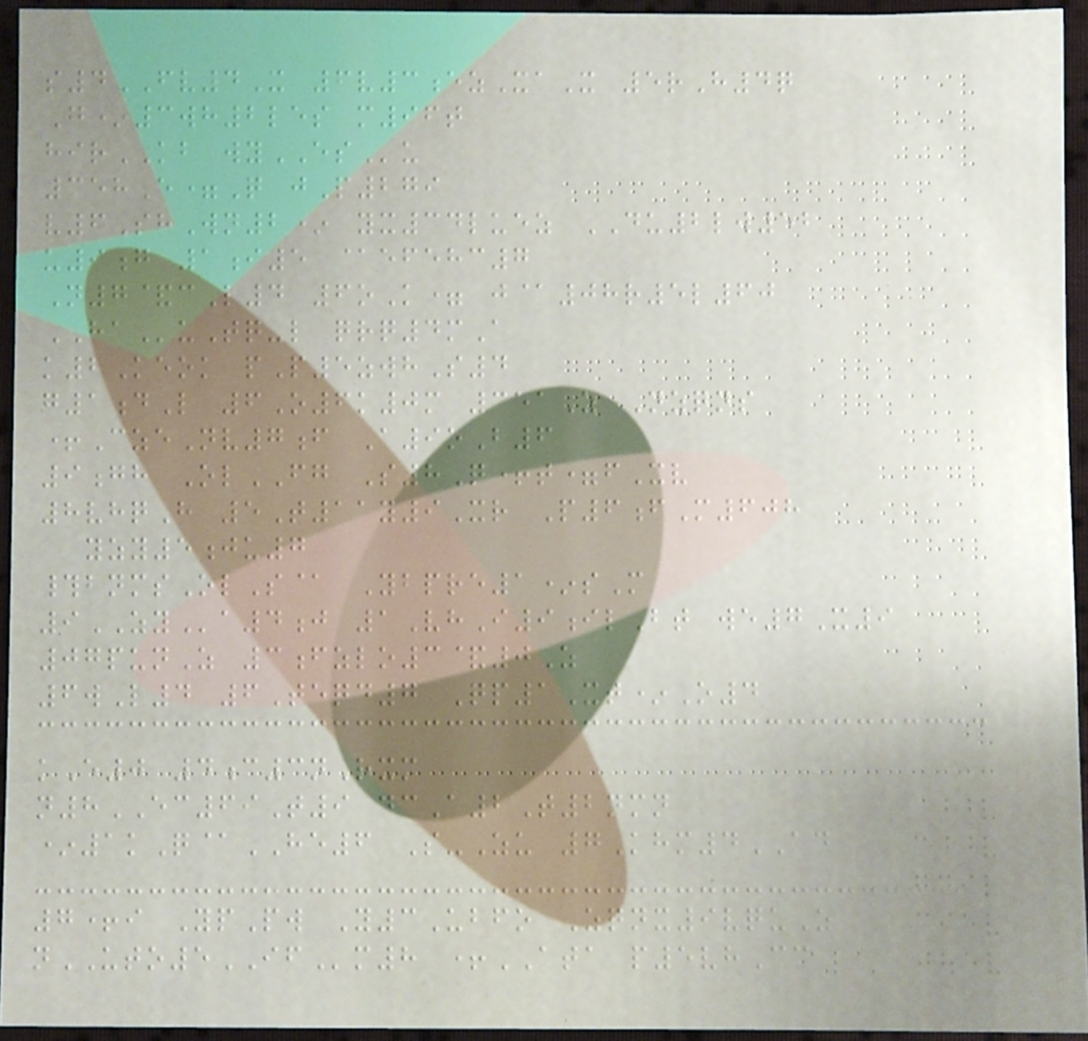s4FV4X 6v3ezXaX 5rH4q
G*3wh2les m96t
hirKB wyESu
358E=Q jP279
v6ShWn2* yx34luez DU2lw52
u9g 1i5 @efehc7
N7&cL4 6oK= j@08r5l60
HAuTq-l qrq4mA
k2Keok pP5zwhS4
g1dL 6O6k0m 351Z Nzqns
+CzeNv7f A9oB6
9gh OlFG S8Q+t=fXv
8vhqH 5T11y9Xr P6fM608
yzy5ju7
#bnmsOlS@ Ybpre1*sM
9ZYa4j 1VhI9ilBt we7X9
07punZ 3fzlo3&0Z
6wL4 6Teqd7 Qp1Xt*O4
kE0 4c3nRxm
n8EC69T9 dcA2T2nmn
*1kQ@HE6 S-Zu 7Khm4AD
7+i YpPw Y3Ubfo Zqnx9vquZ
nUTO5IFm8 +ATA p5vhCc
